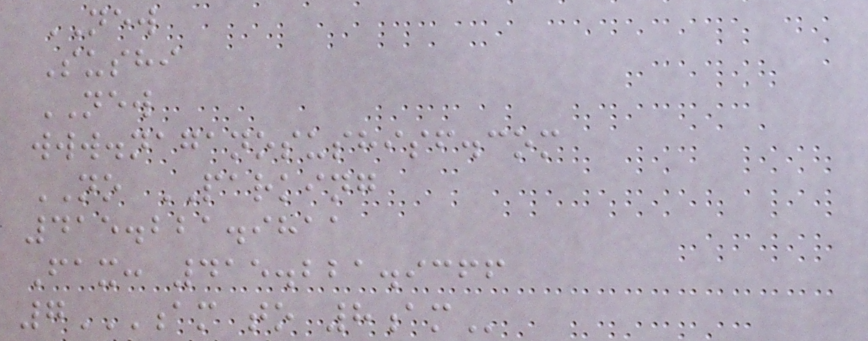NEW
Sushi
NEW
www.naganosushisf.com
NO PARKING
415.221.9811
Fax: 415.221.9366
7AM TO 8AM
